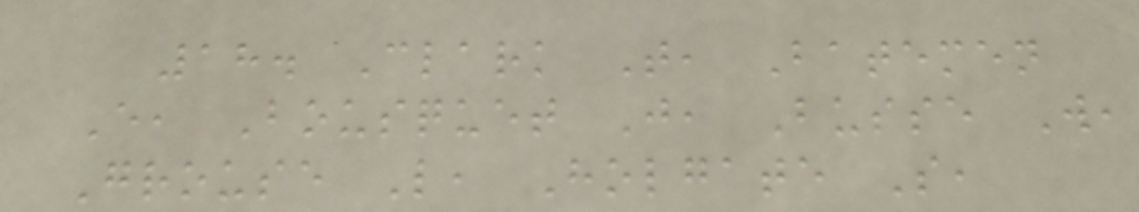18. Clark T, Batemen
E, Bousquet J, Busse W,
Grouse L, Holgate S,
